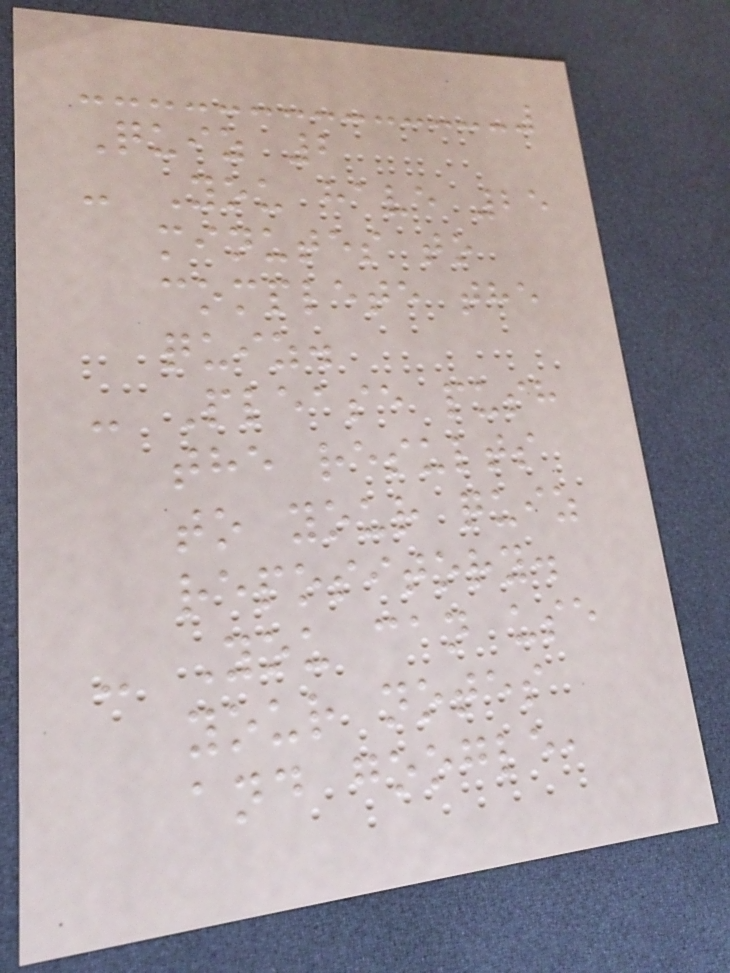Quiz 2
- You have 25
minutes to
complete the
quiz.
- Please push
the results
to your quiz
repository.
- You can use
your notes
and google,
